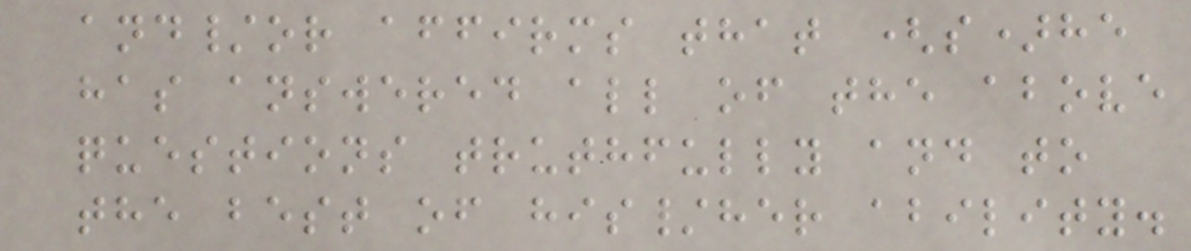and/or affirms that (s)he
has answered all of the above
questions truthfully and to
the best of his/her ability.
